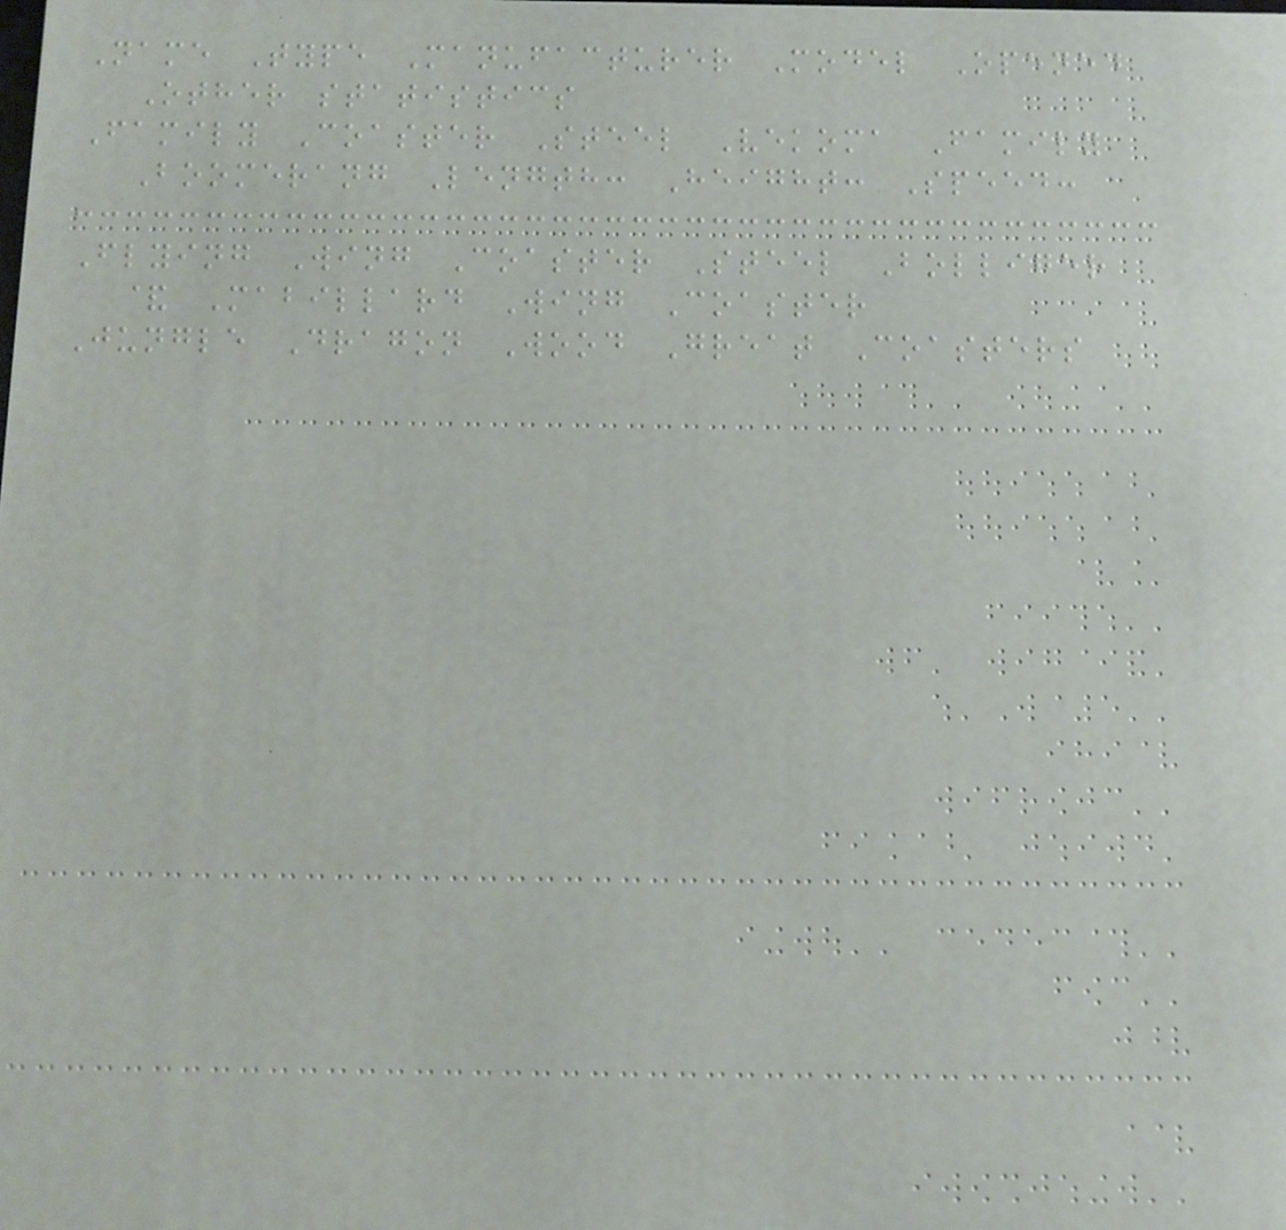Name Type Manufacturer Model Opened
Other statistics
Family Coaster Steel Vekoma Family
Boomerang Length: Height: Speed:
Flying Wing Coaster Steel Bolliger
& Mabillard Wing Coaster
Jungle Dragon Wood Great Coasters
